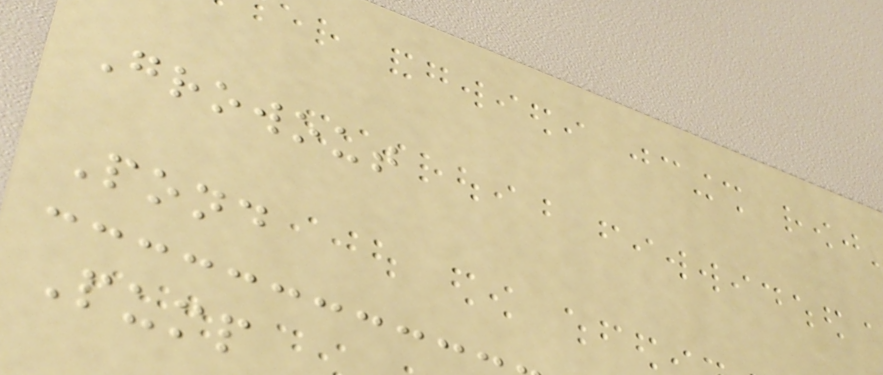Growout
Pond
Pump
